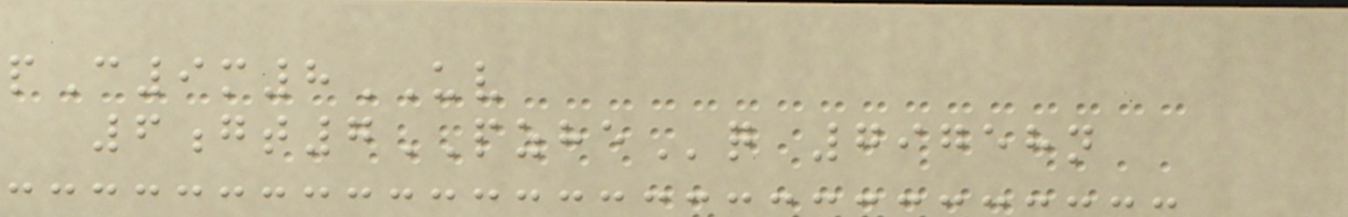pC9m8UV
6gt7PZHEq 79758n
